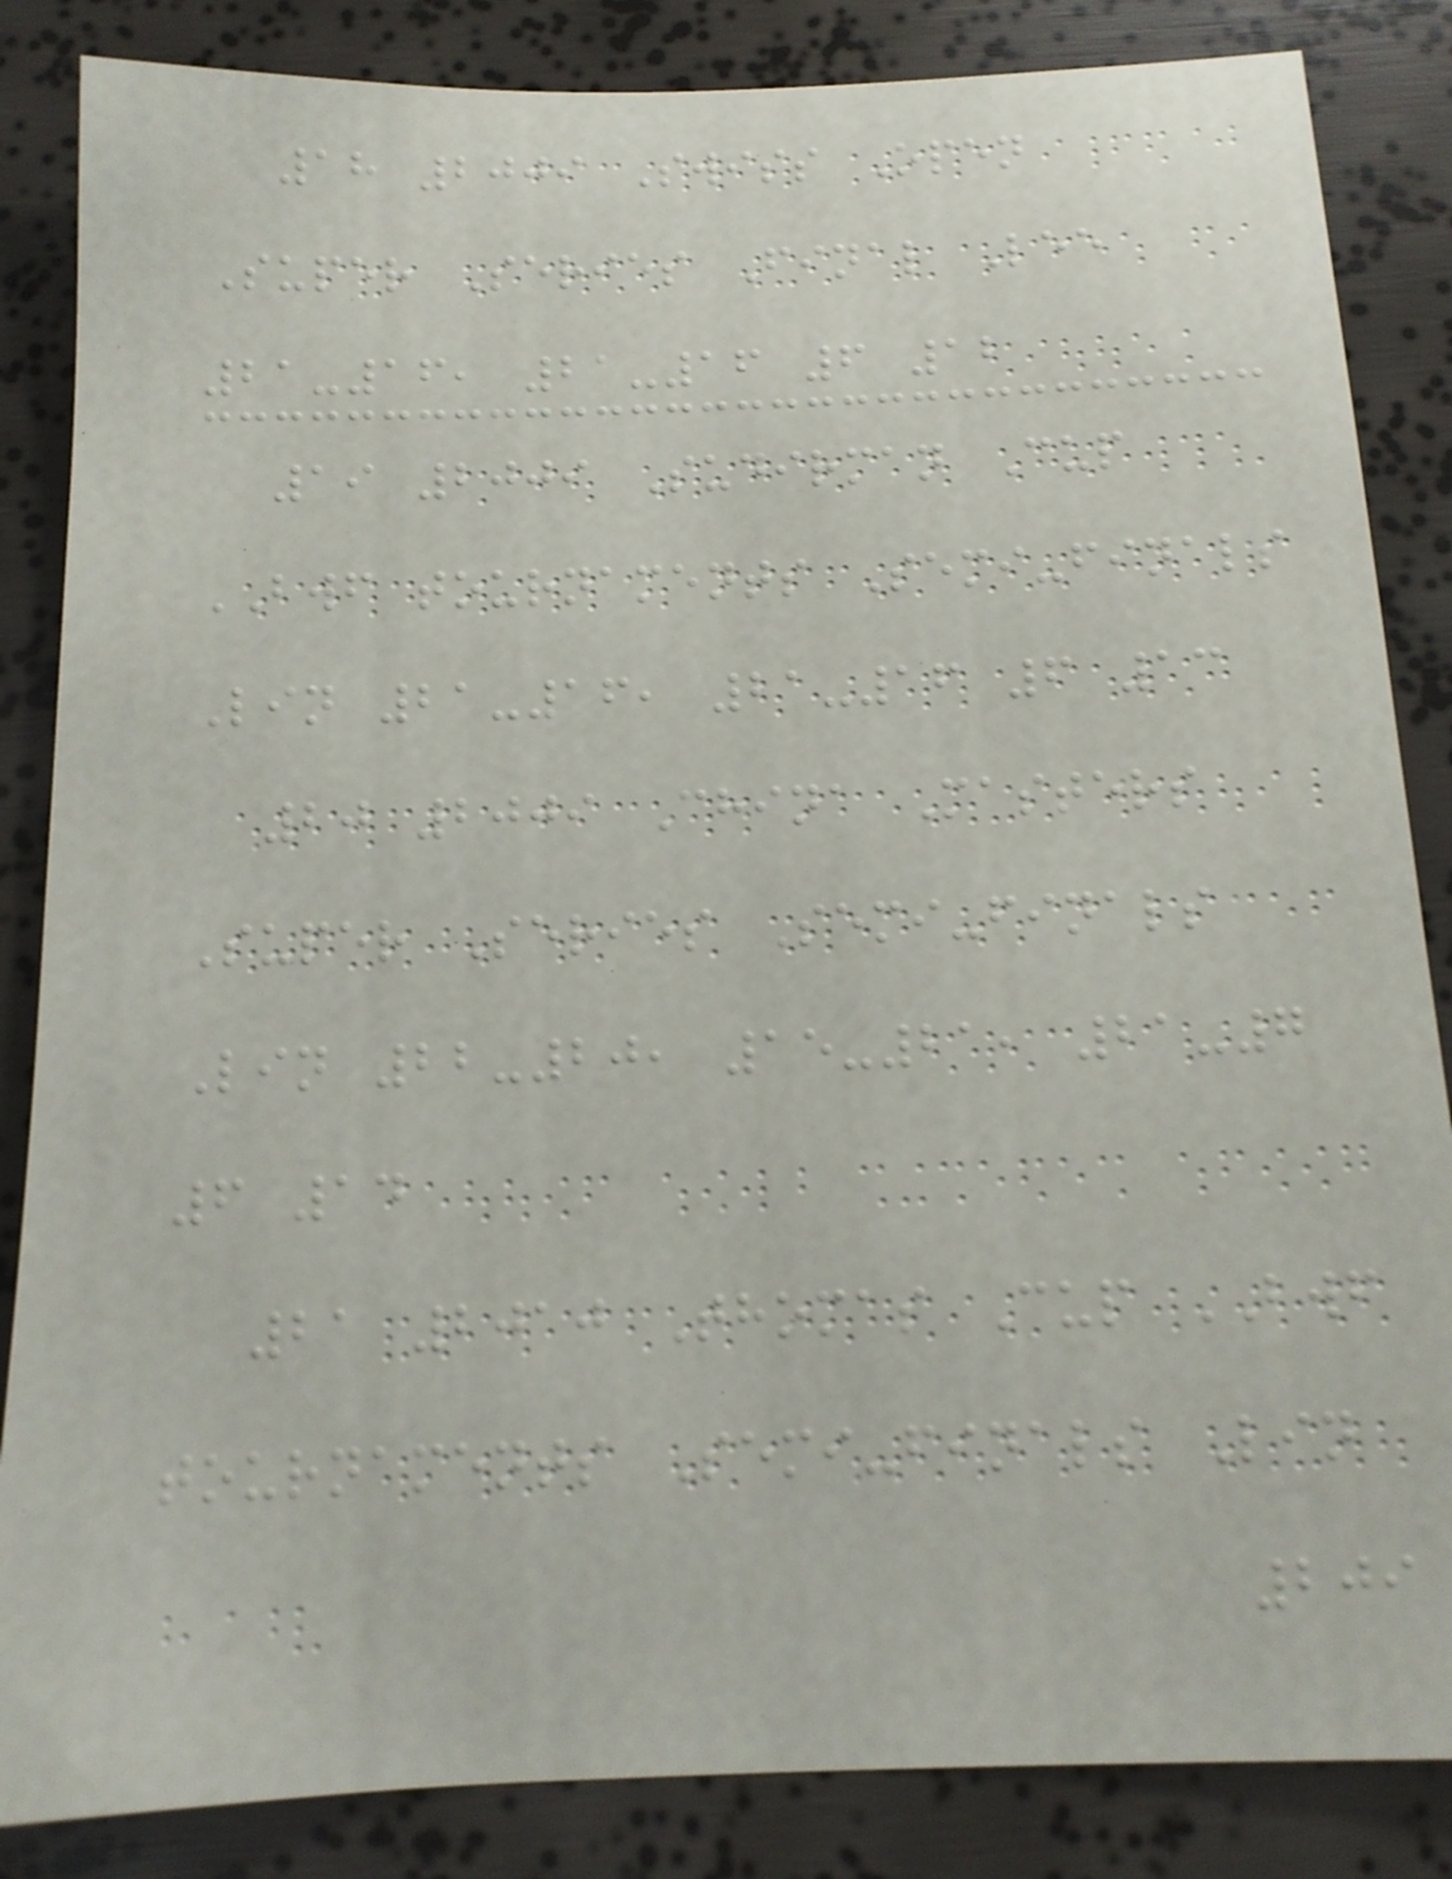18 2009 Swiss Open
Super Series Final Lee
21-16, 21-16 6 12
19 2009 Sudirman Cup
BWF tournaments Semi-finals
Lin 21-16, 21-16 6 13
20 2009 China Masters
Super Series Semi-finals
Lin 22-20, 15-21, 21-7
6 14
21 2010 Thomas Cup BWF
tournaments Semi-finals Lin
209
